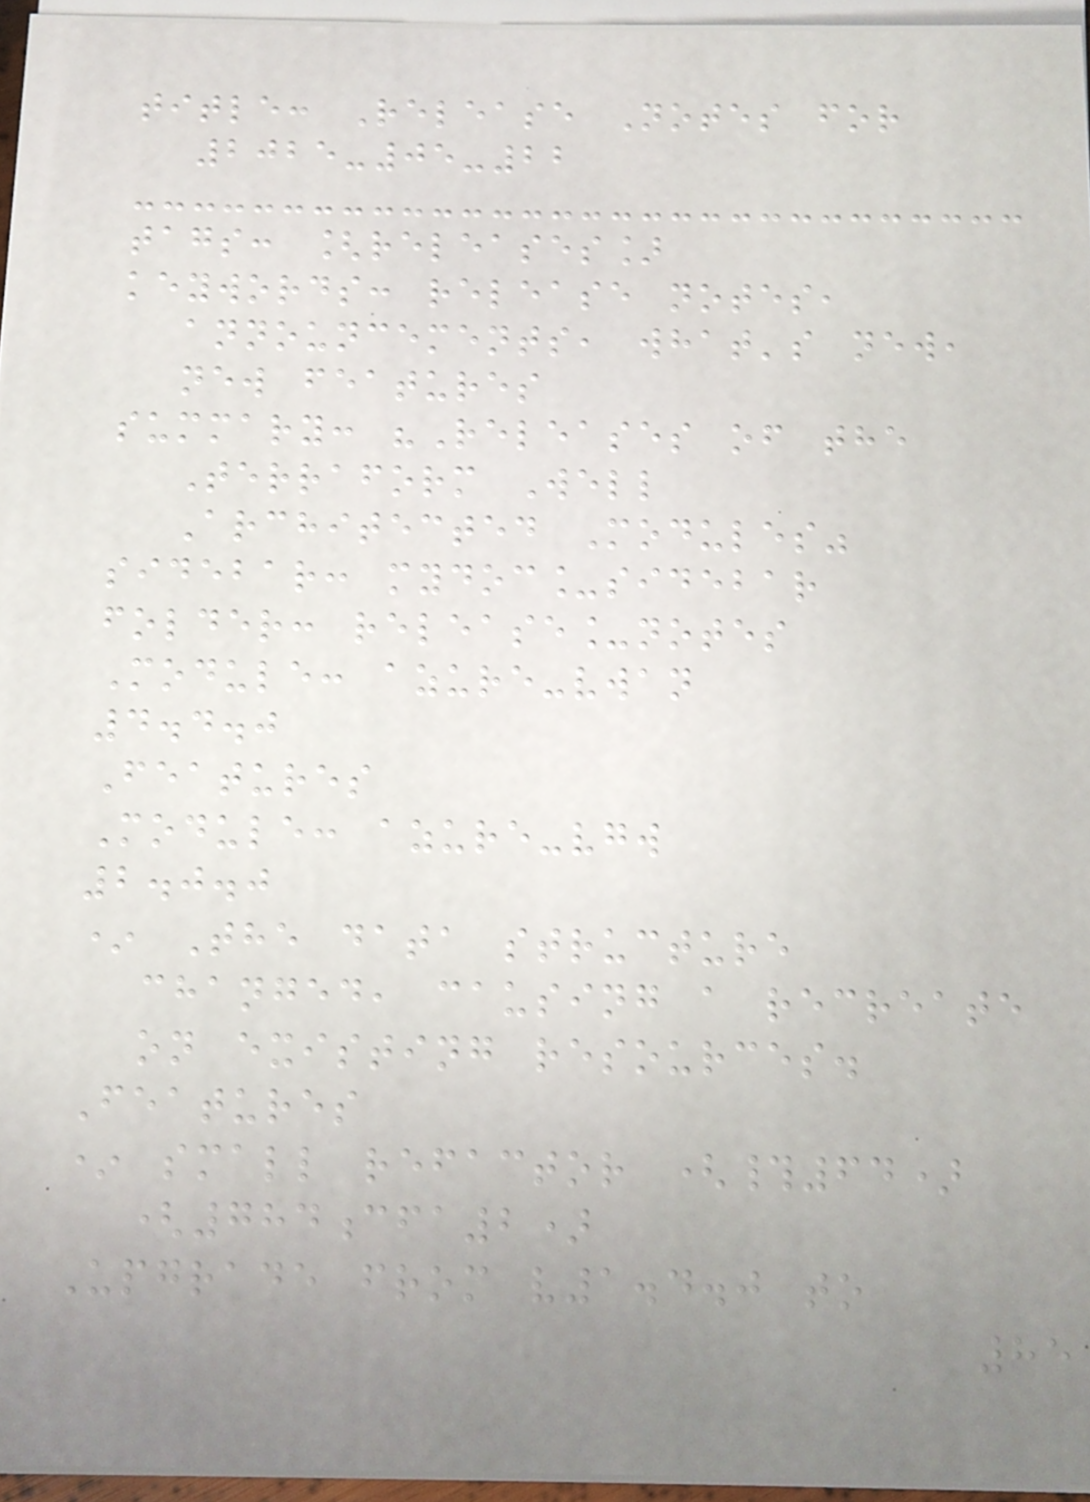title: Release Notes for
2025-05-22
tags: [releases]
keywords: release notes,
announcements, what's new,
new features
summary: "Releases of the
Terraform Well
Architected Modules"
sidebar: mydoc_sidebar
folder: release_notes
Module: azure-vwan
4.4.0
Features
Module: azure-vgw
2.0.0
* The data structure
changed, causing a recreate
on existing resources.
Features
* small refactor (#64)
(784cfa2)
Upgrade from v1.4.0 to
85
